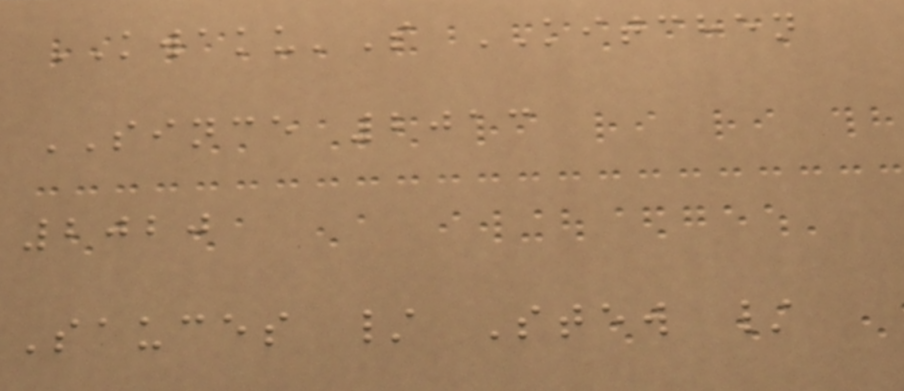KWAKU'S KITCHEN
SINCE 2013
2020
Sauces / Stew /
